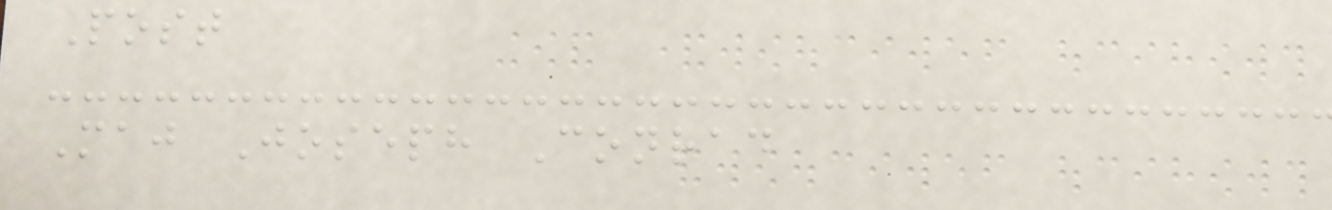Post
Maj Joseph Conrad
